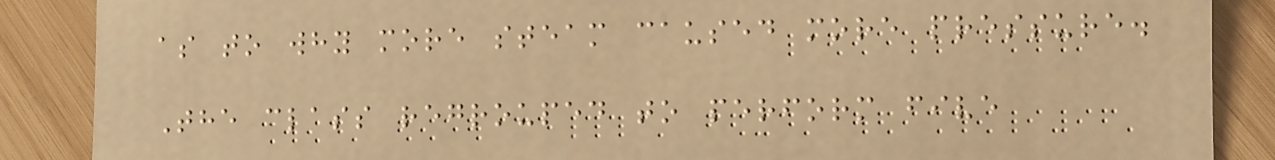as to why more steam caused more pressure.
The class regrouped to perform five
